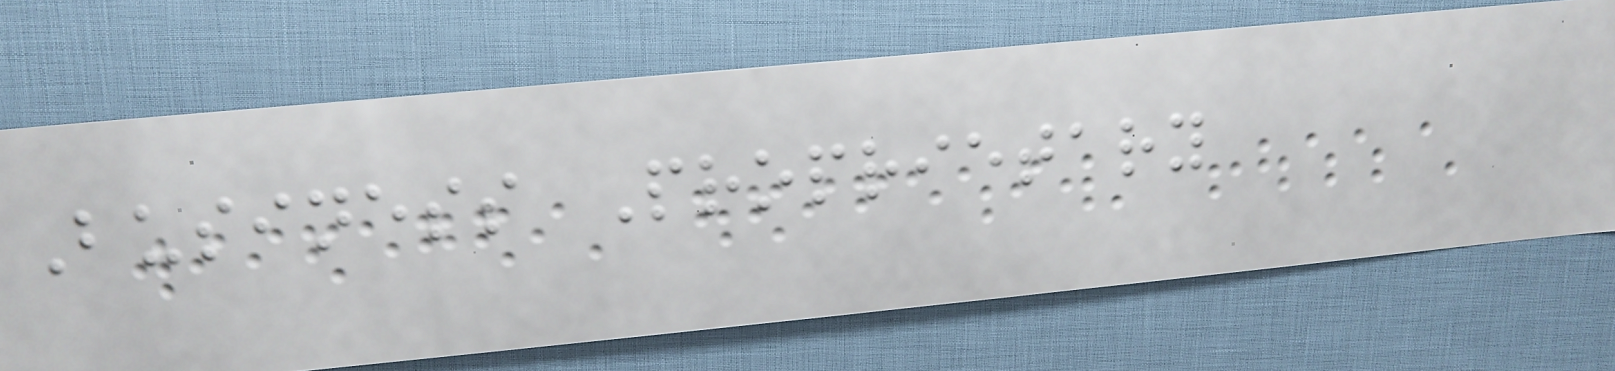Business Proprietary
